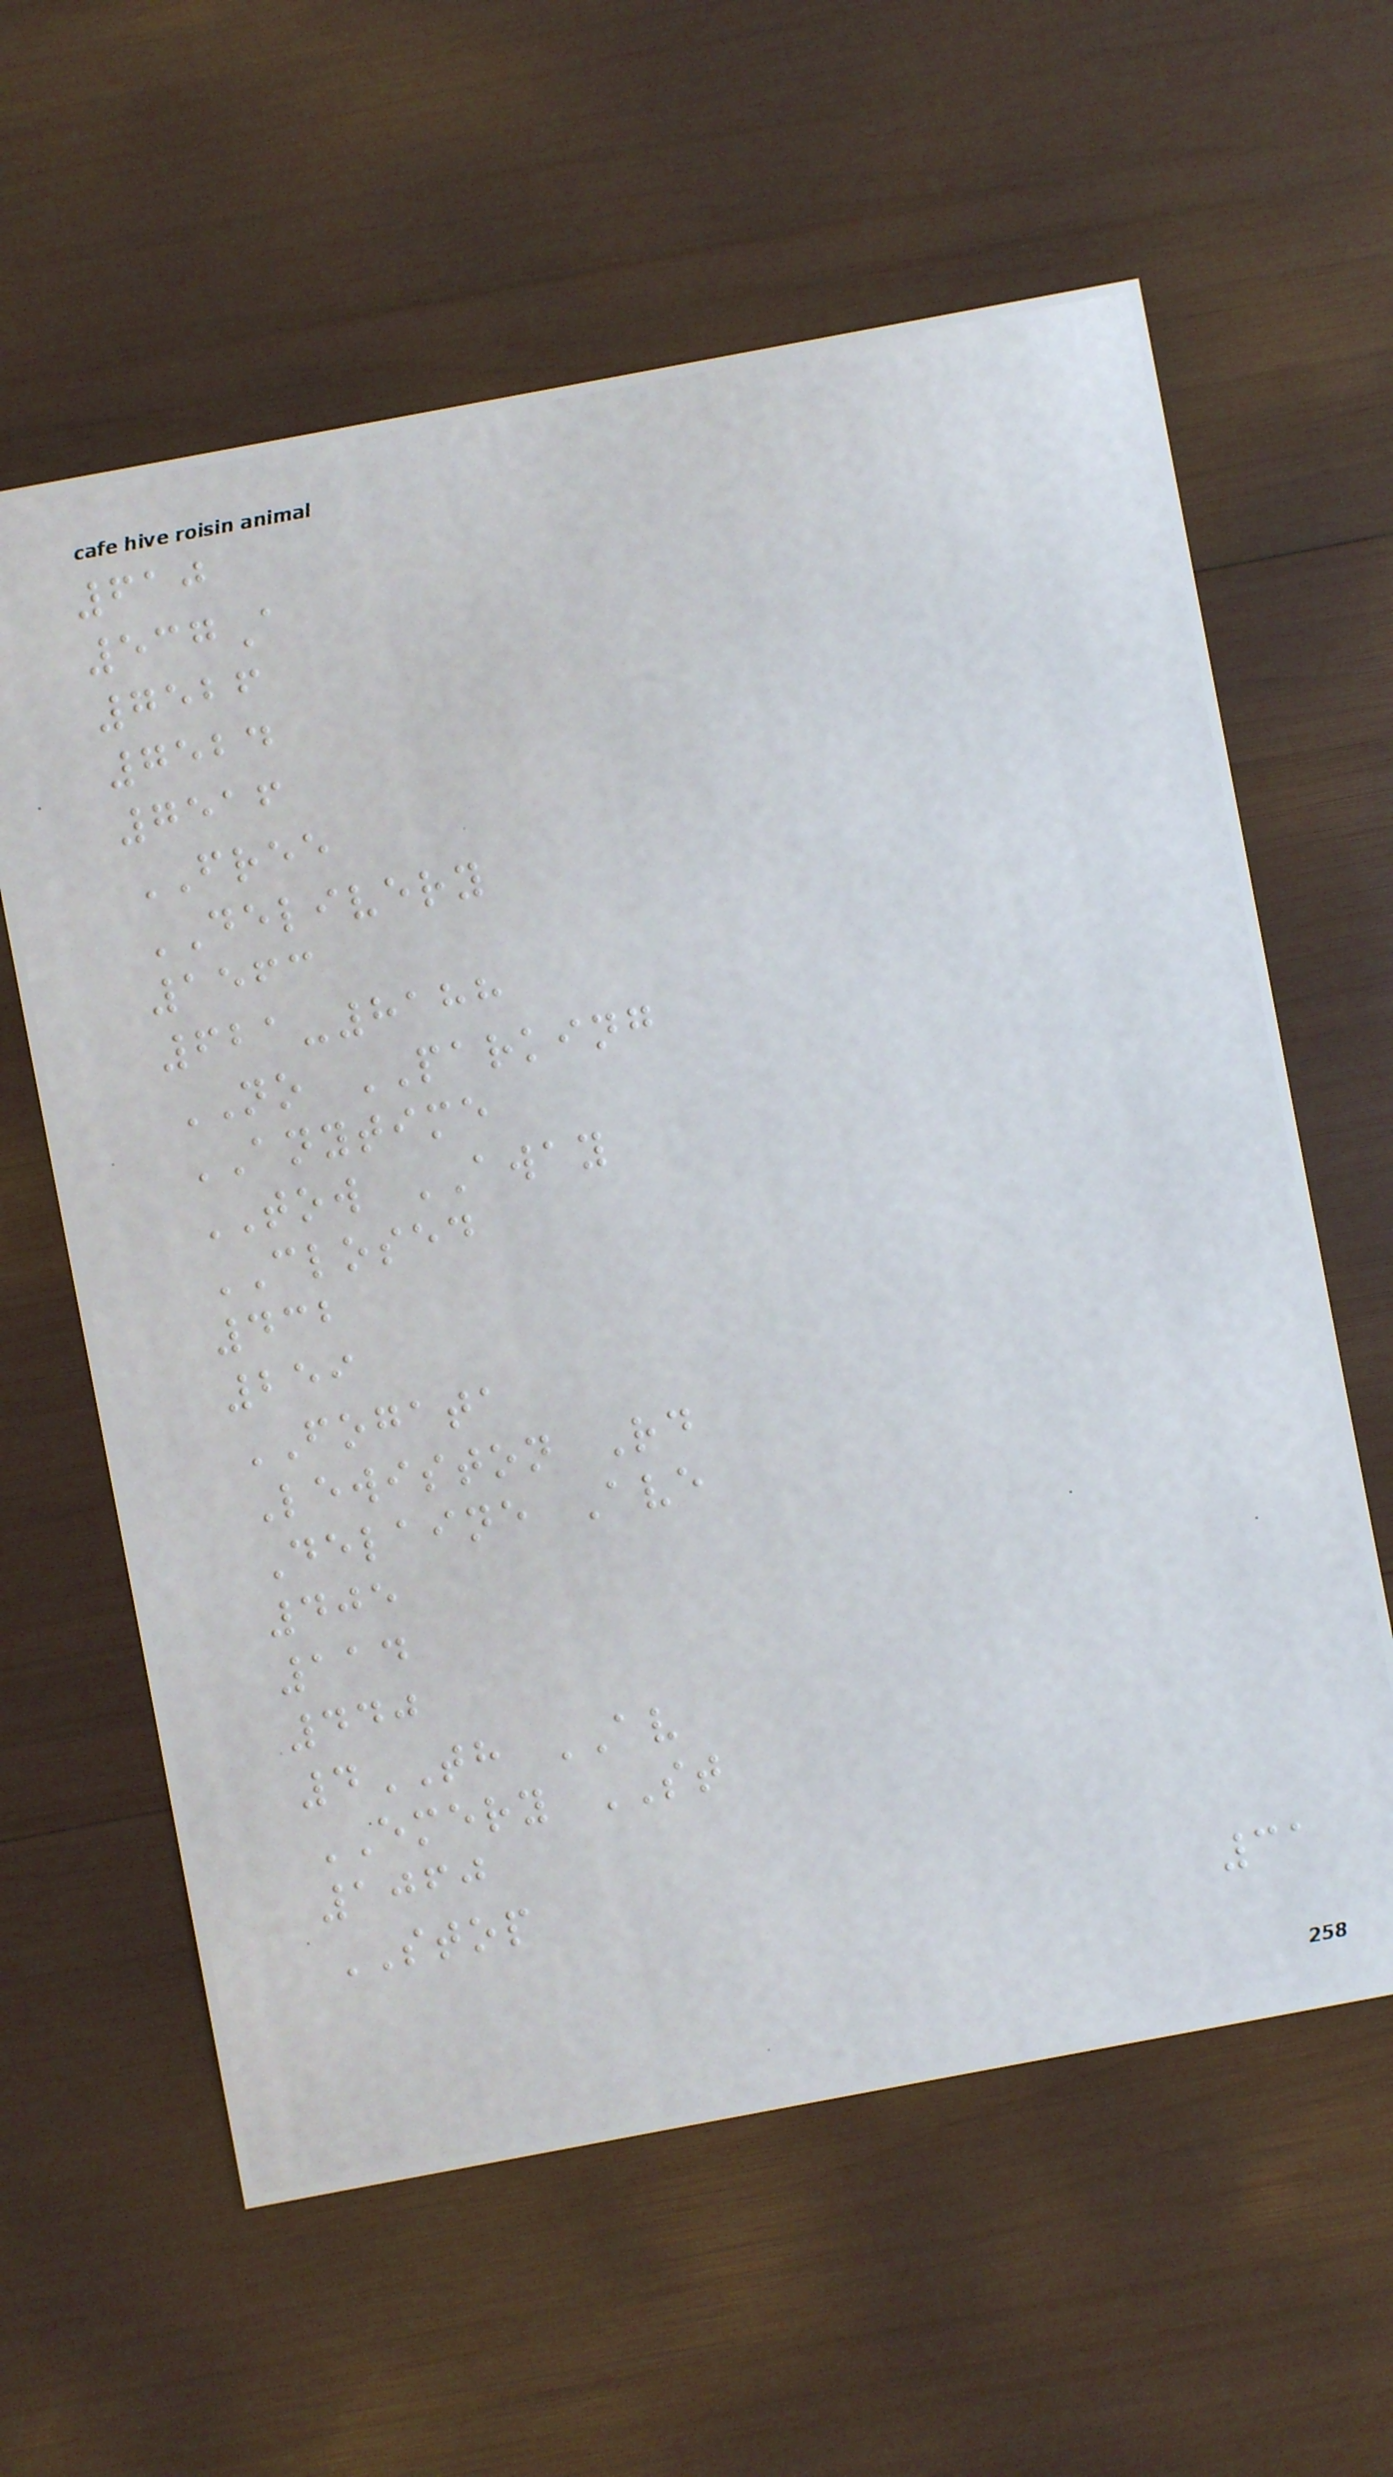610
537A
7526
7524
7516
FREE
DELIVERY
1563
621-8188
NO PARKING
ANYTIME
TOW AWAY
CLOSED
432
259
FOGATA
Lewiston Rd
Delaine Ave
405
114
440
4TH AV
EMERY ST
1060
STOP
31
